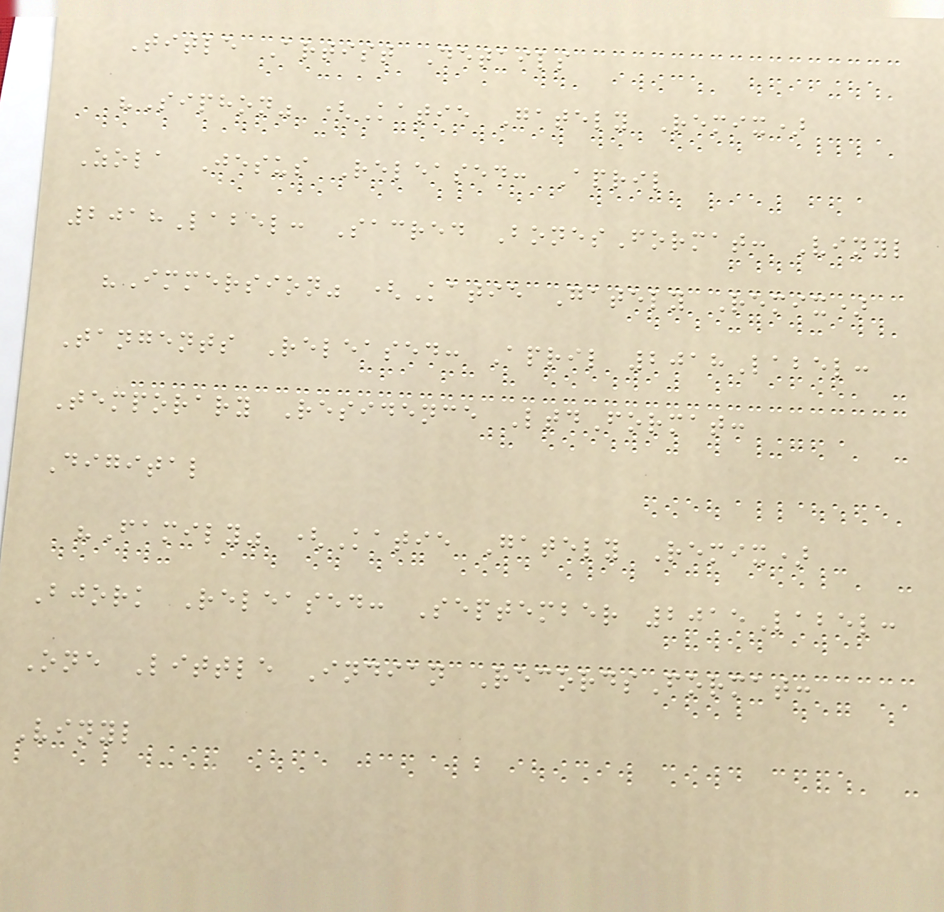Title Artist Details
"Siphon" (Katie Gately Remix)
Zola Jesus Released: April
2018Label: Sacred BonesFormat: Vinyl
"Immersion" (Katie Gately Remix)
Tangents Released: April 2018Label:
Temporary Residence LtdFormat:
Digital
"Family" (Katie Gately Remix)
Bjork Released: September 2015Label:
One Little Indian RecordsFormat:
Vinyl
